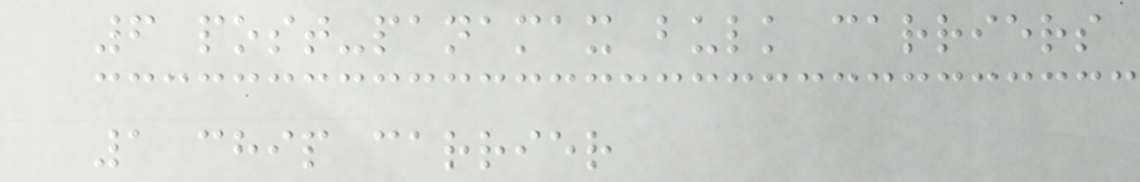6 post-panamax bulk carriers
1 chip carrier
